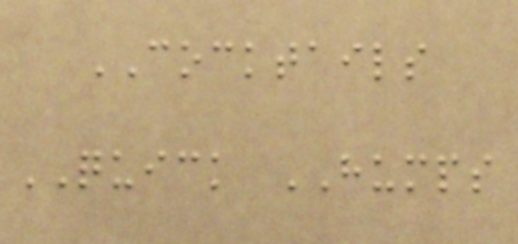COCKTAILS
QUICK HUMPS
